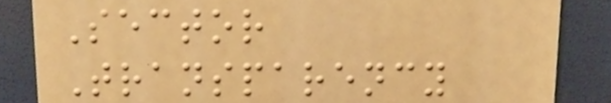Sector
Transparency
